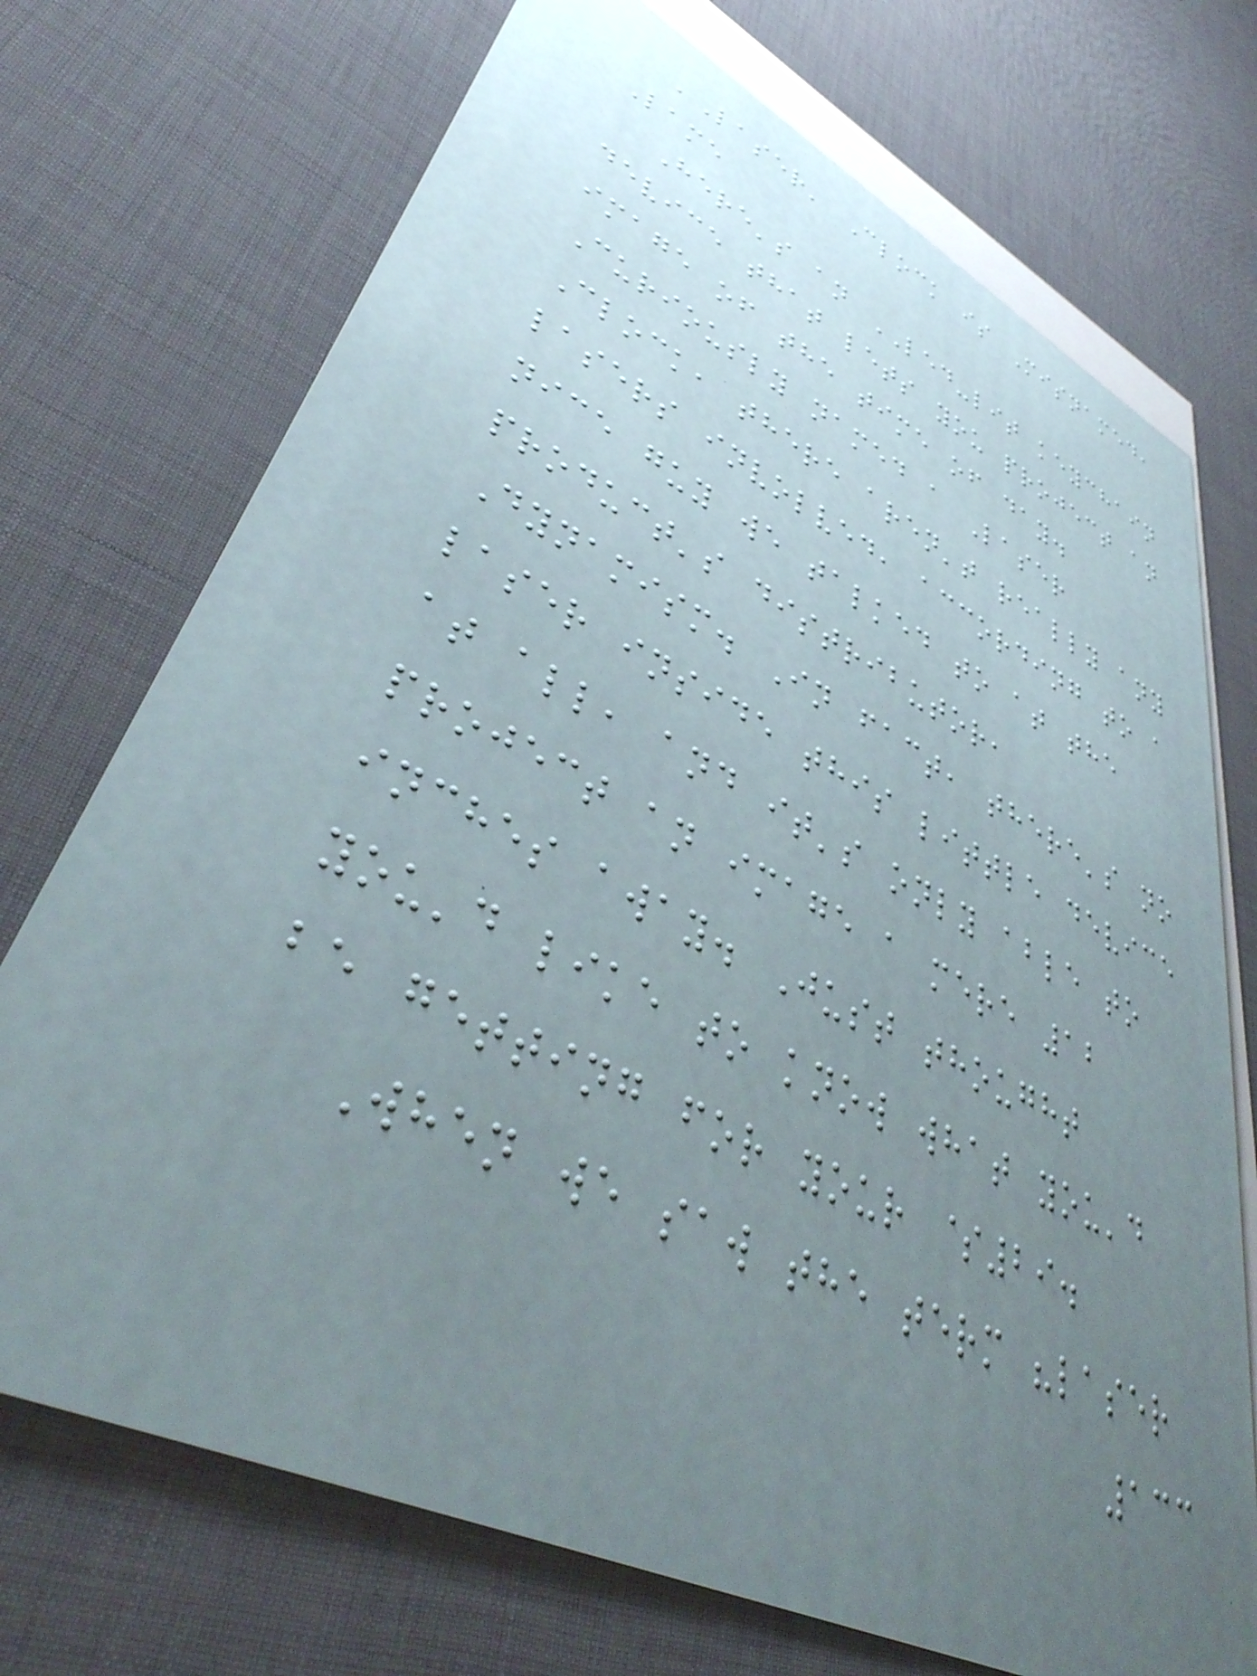'Laser' Clock is Misnamed,
Lame
Here's an LED-lit keychain
device that lets you project an
image of the time of day.
Curiously named a Laser
Clock, there aren't really any
lasers involved, according to a
nice guy we talked to at the
product's distributor,
Dynamism. In fact, there's no
laser inside this little device
at all, and it's only able to
project an image a mere 12
inches away. Just thought
you'd like to know what you'd
be getting for your $29.
When we saw the term "laser
133
